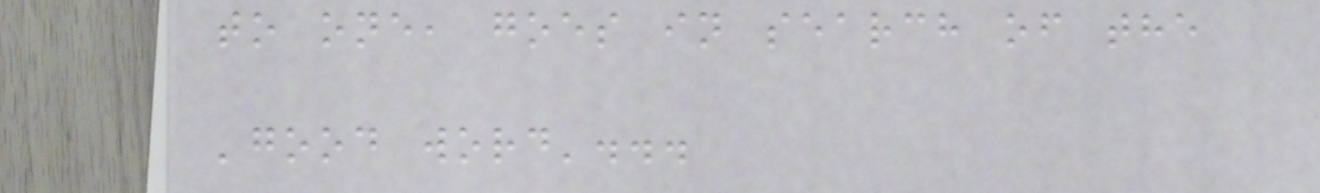to one, goes in search of the
'good word'...
